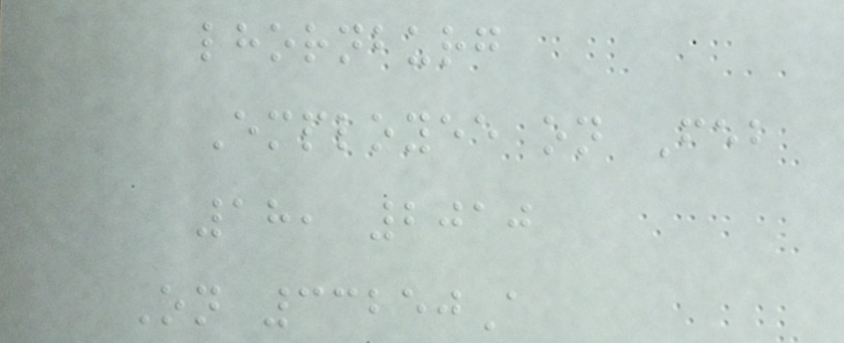lhornburg
Employee on Feb
18, 2010
On 33250A
